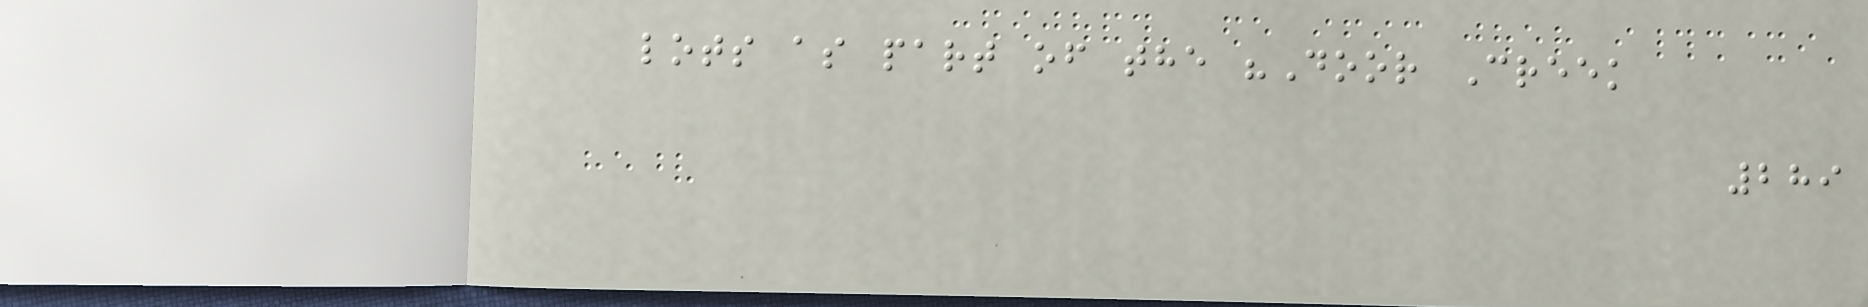lots as part of the "Door Creek
289
